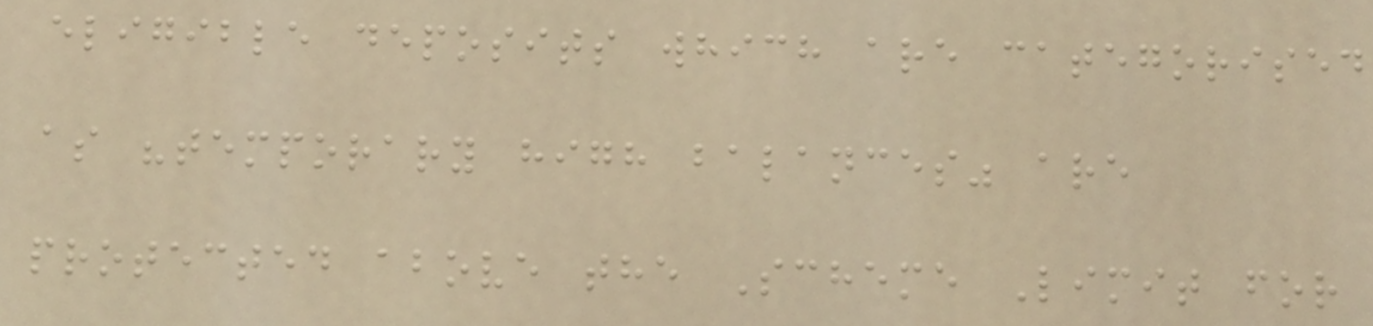eligible deposits which are categorised
as "temporary high balances" are
protected above the Scheme Limit for
